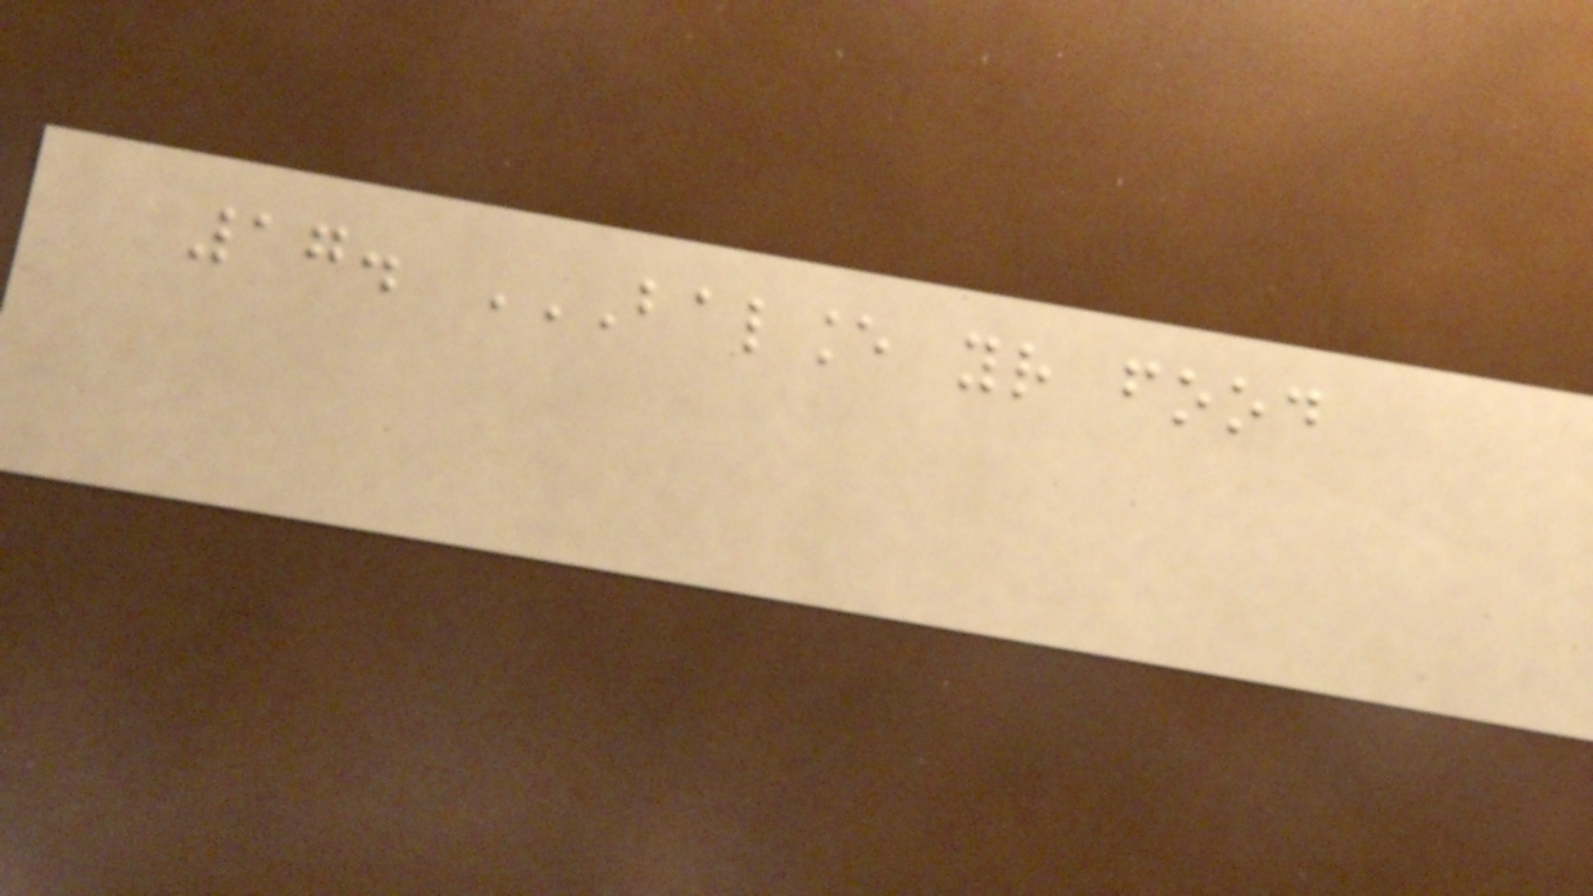17. BALANCE YOUR FOOD
